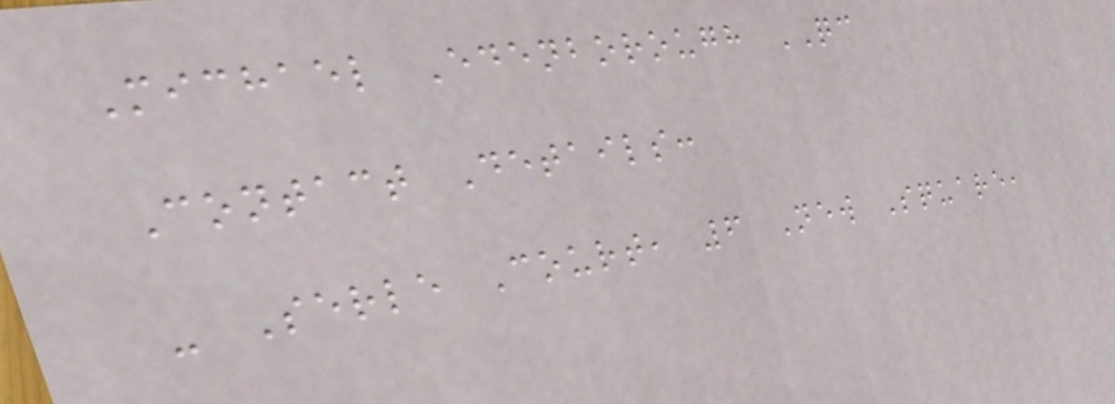Michael Edenborough QC
Contact Details:
- Serle Court, 6 New Square,
